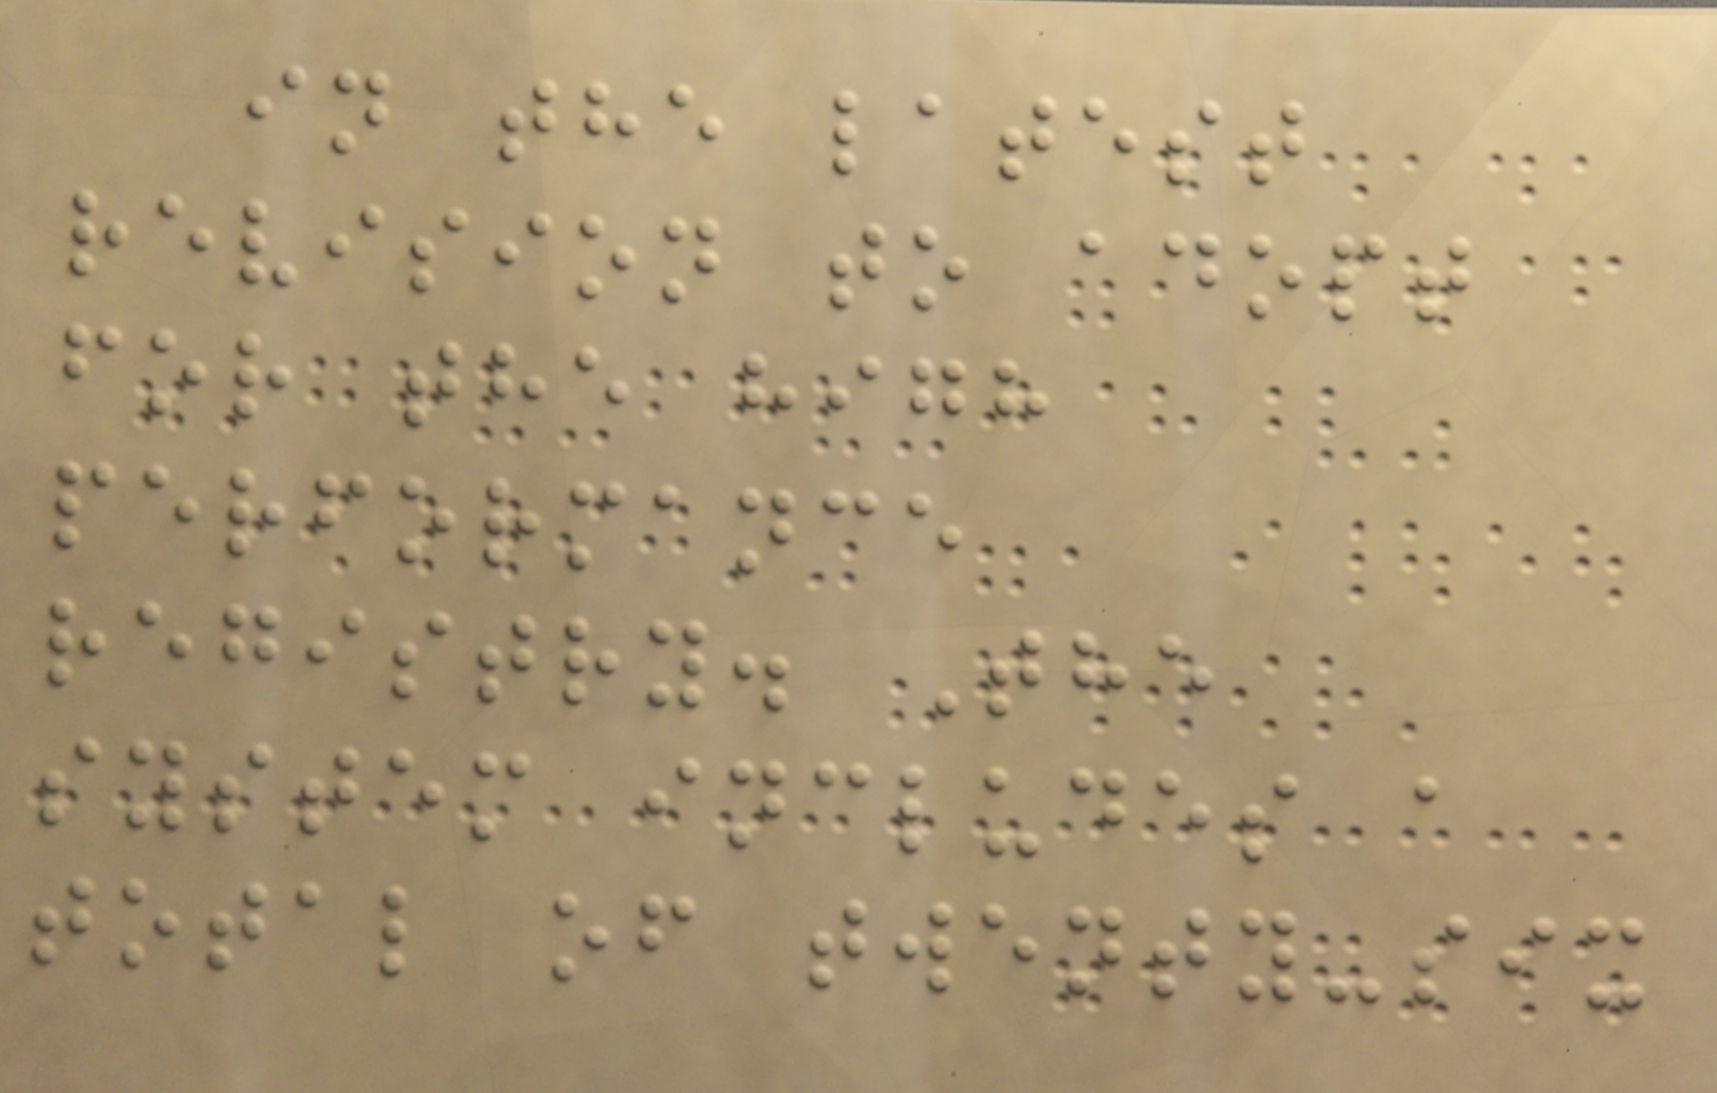in the latest
revision to adopt
for the high
performance
registry. The
system includes a
total of twenty-six
